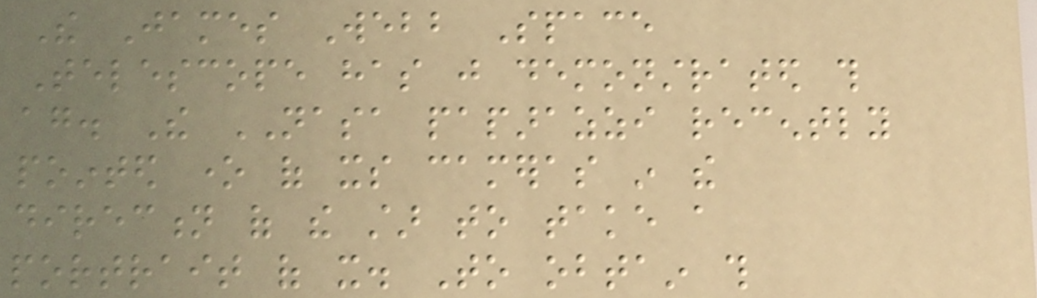The James Webb Space
Telescope has just demonstrated this
again. The NASA paparazzi recently
pointed one of its cameras in the
direction of the star to take a
portrait of it. To obtain this
